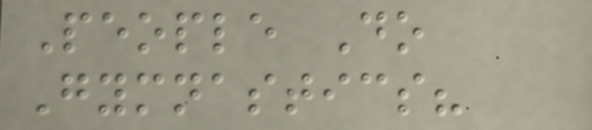People Do
Gymnastics?
